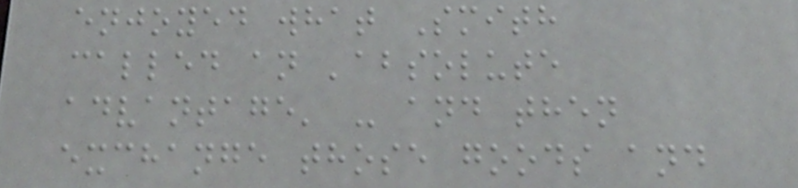enjoyed what Smith
called an 'absolute
advantage' - and then
exchange those goods and
